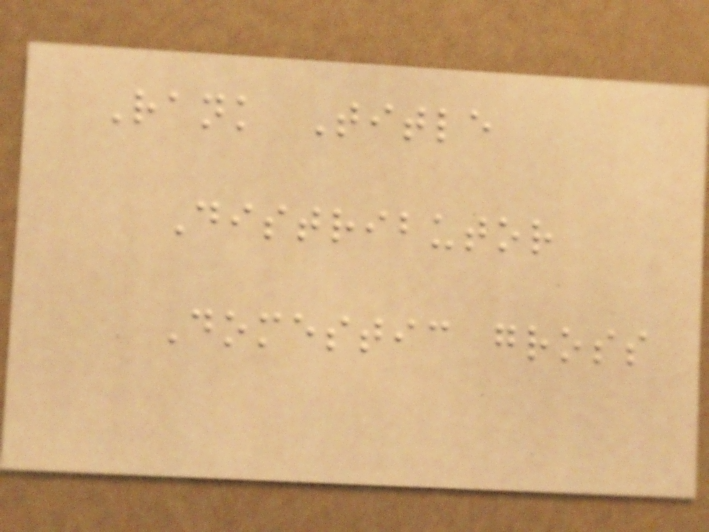Rank Title
Distributor
Domestic gross
